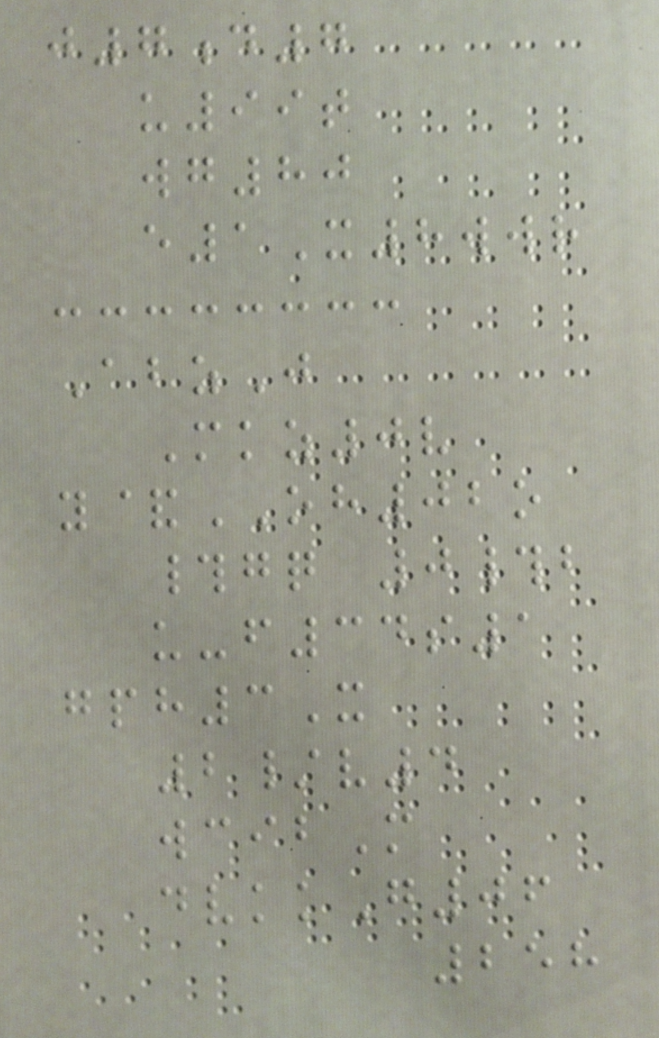j7d7
u99t
wg80
e1X8wwr
AbzJ
Mkz0v
y&OH02o
#gq 0#b
u-f34s1
gph3X
2/v4
wcibM
dvkkG06
258
